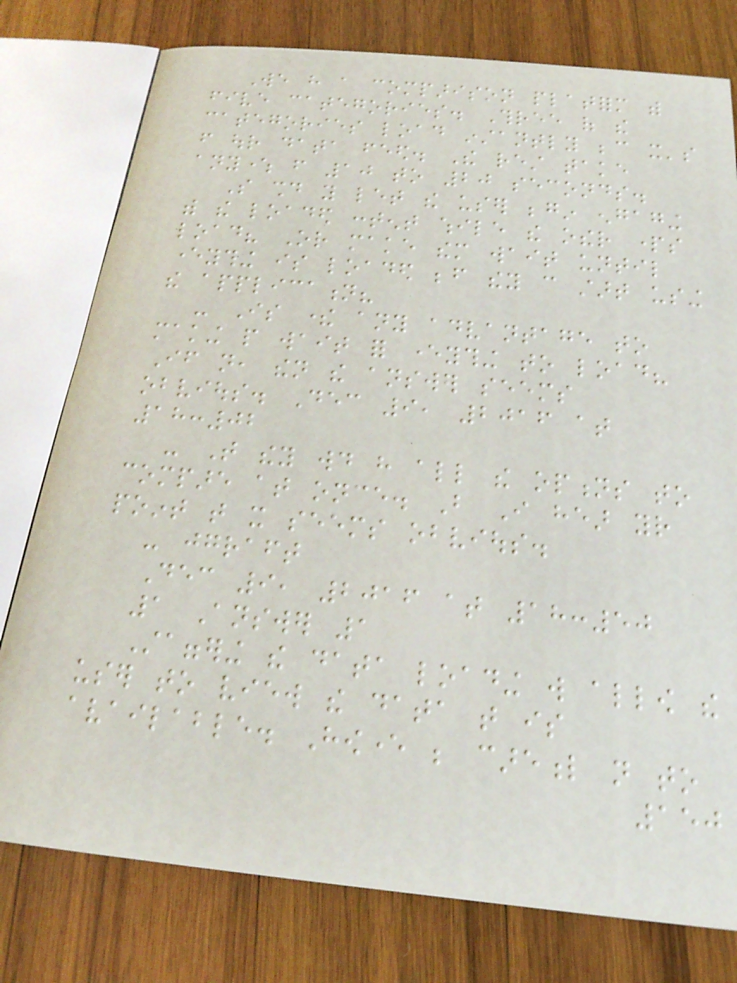We have a comparison platform with
five categories. Three of the
categories load instantly because it's
from our data feed. The rest take
anywhere from 10 to 20 seconds.
So should you let the user begin engaging
with the loaded content while the other parts
load? Or make them wait until
everything is loaded before they can start using
the application?
- Is there any advantage to
making people wait for everything to load?
If not, then the answer seems
obvious. Dec 9, 2016 at
18:02
- That they would have all the options to
compare at once. But I hear your
point that it seems obvious.
- jgraft
Dec 9, 2016 at 18:50
1 Answer 1
Staggering the data loading will allow the
user to view the data that is
available. However be careful not to
150
